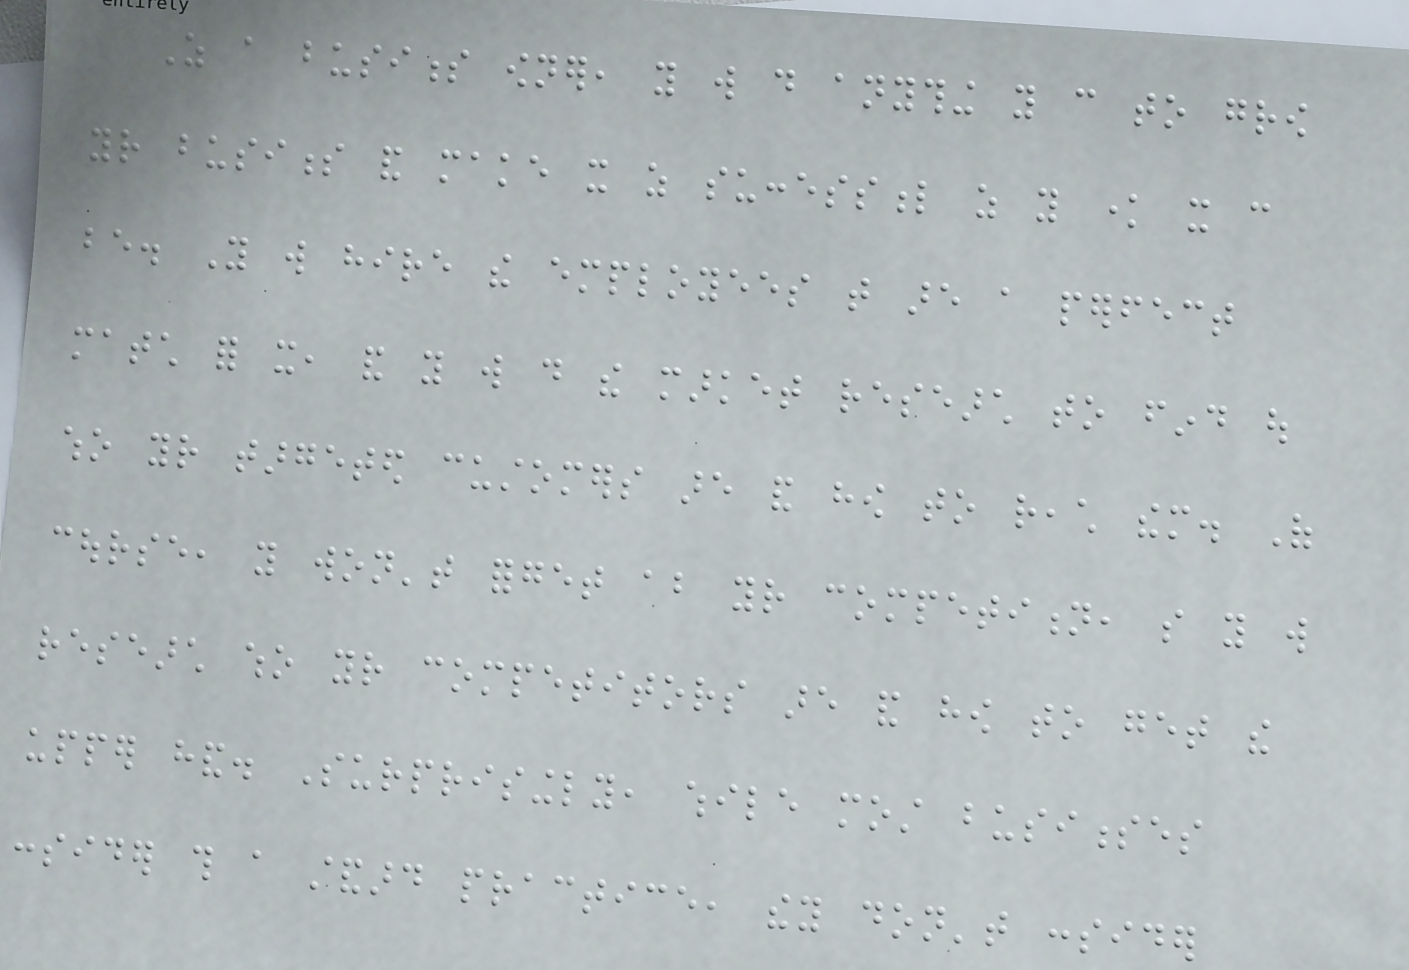As a business owner, you will do anything you can to grow
your business and make it as successful as you know it can
be. You will hire the employees that are a perfect
match for it, and you will do the market research to find out
who your targeted customers are and how to reach them. Of
course, you won't forget about your competition, so you will
research who your competitors are and how to get the
upper hand. Surprisingly, while most businesses
consider this a standard practice, they don't consider
